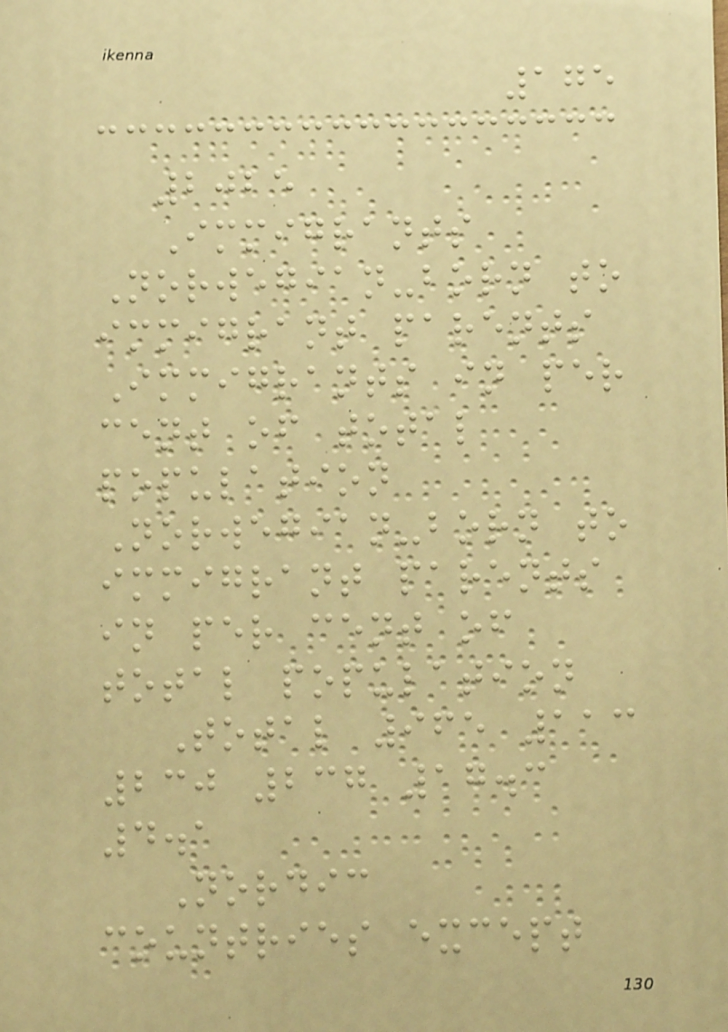175
2025
Immigrants
Norwegian-born to
immigrant parents
Immigrants in per
cent of total
population
Norwegian-born to
immigrant parents
in per cent of
total population
Total 965 113
230 237 17.3
4.1
Nordic
countries except
